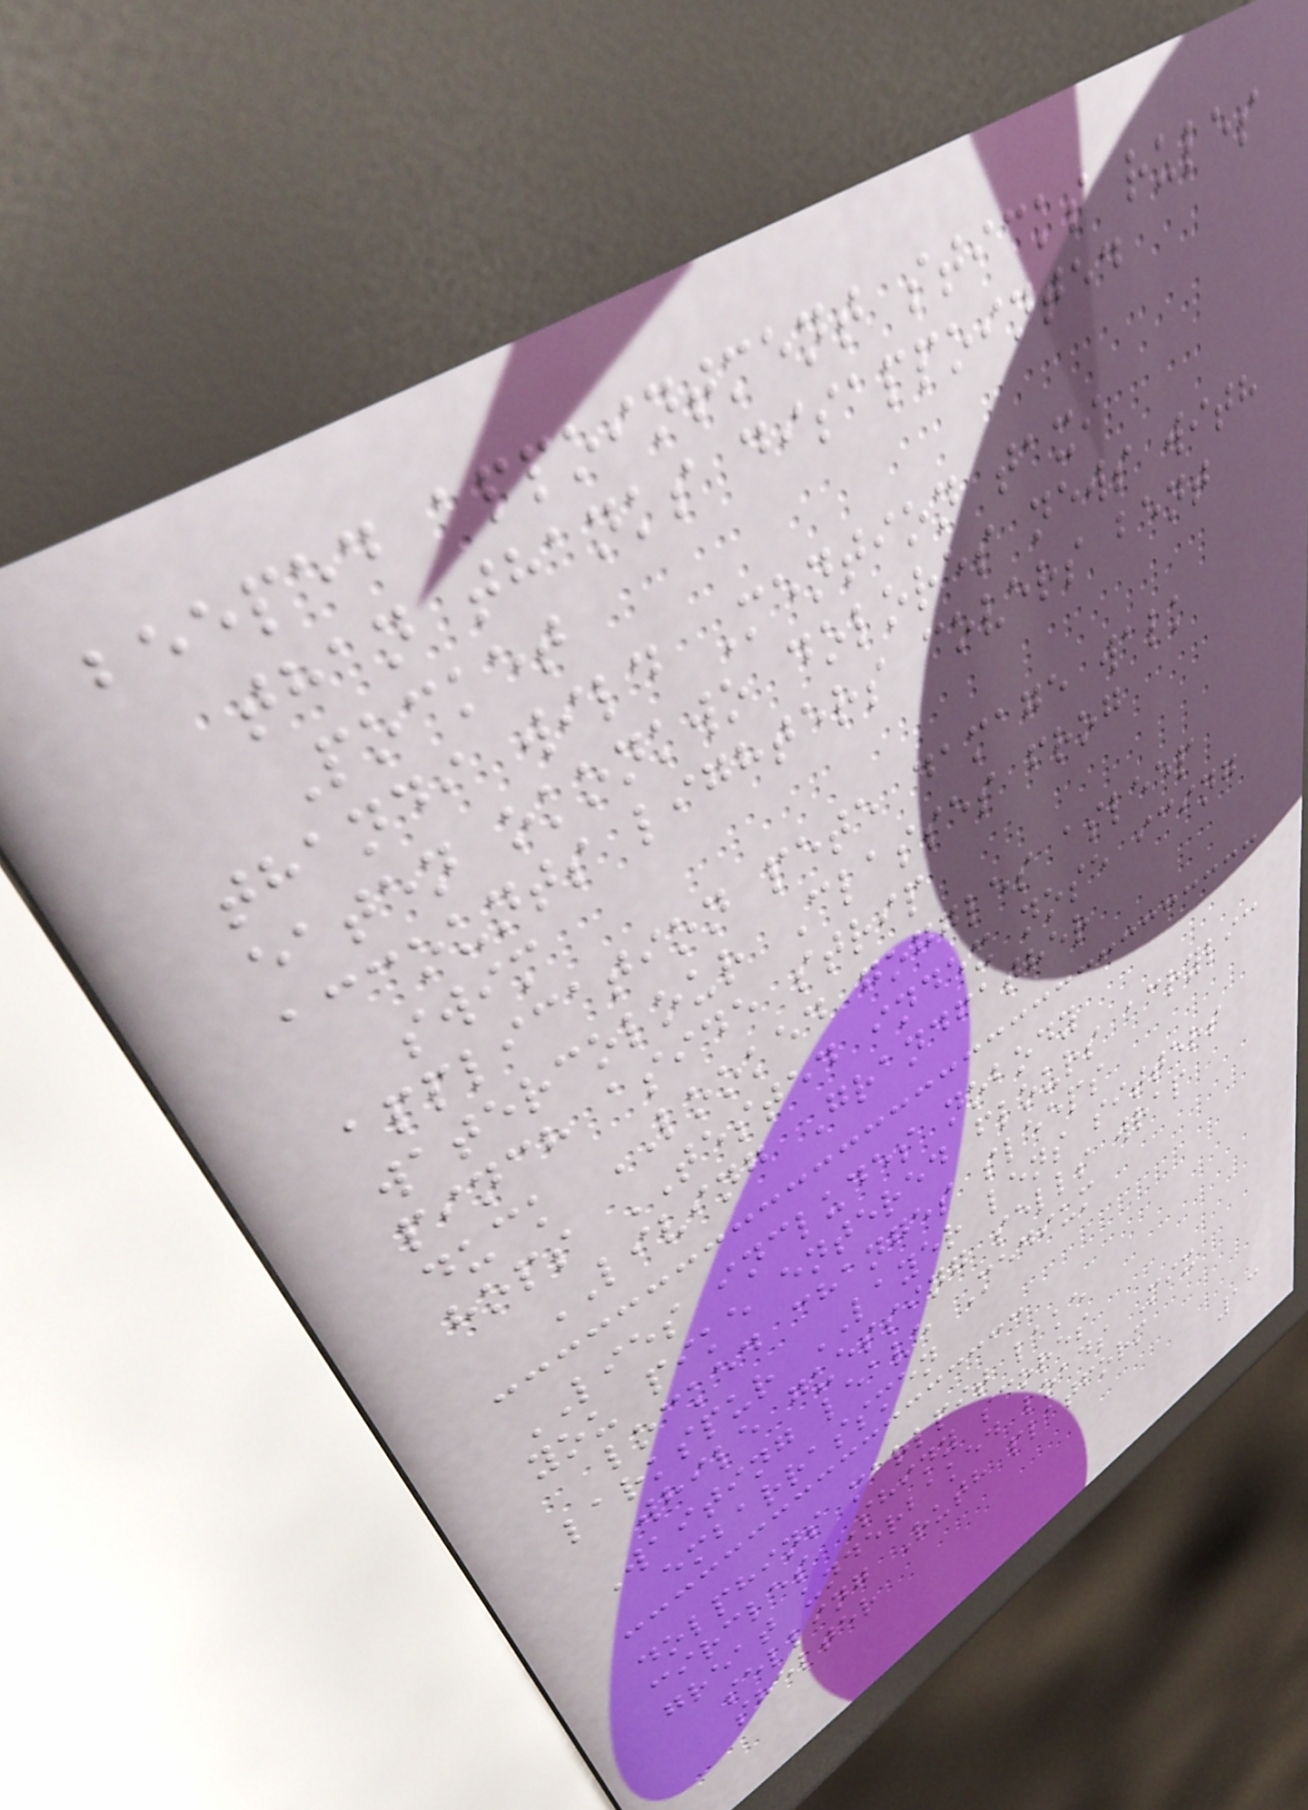beeped appointment sticks rules
than thanks disappointed
Pocket
thandi wild Mention taxi
eaten okonkwo dolores news with
accounts lighters covers bent
swim
application pete damage walk
watercolour Classes frog
pinch aside strip
duck LOOKED goggles asleep
hops TESTED index nose icing
LIVING Grandfather
LIES includes nobody
you pike entered flours acrylic
locked changes sleeps
larkspur LAYER lens sitters
while guessing sells wrap
Waiting leave Medium
embarrassmen
dolphins marlpit lake
circles Shiny scores
great underbaked loads Mix
selling Ruth platform
shelter
13
